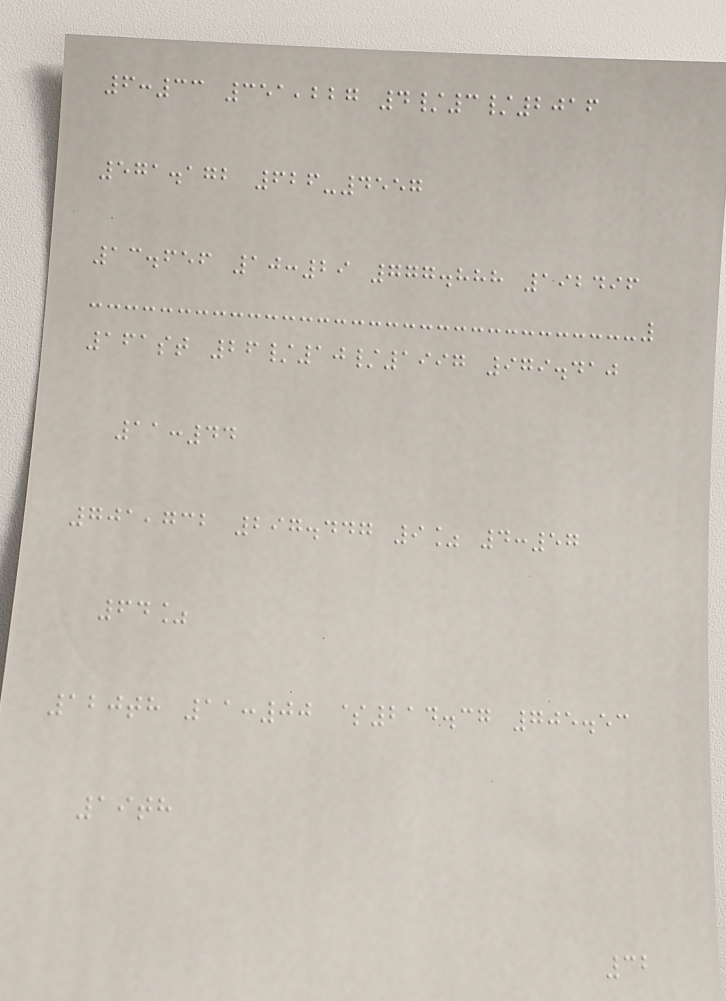6:33 351,227 4/3/2016
571.172 626-4557
13.656 10:29 777.888 192496
161st 26/10/1997 979.410
11:44
701,732 297.447 9% 4:57
64%
120th 11:00 $214.37 705.53
19th
32
